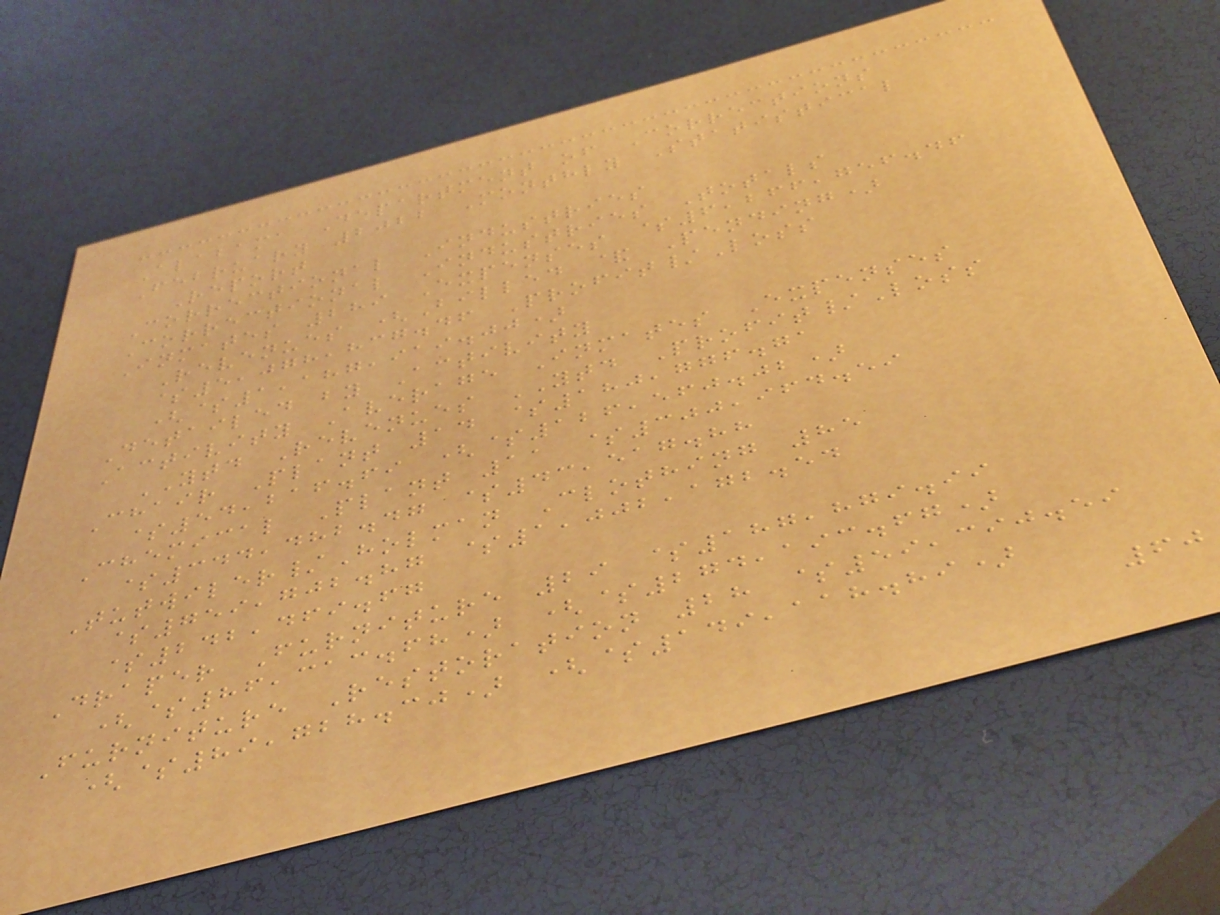Alabama Department of Corrections
February 2022 Monthly Statistical
Report
Correctional Industries
Correctional Industries Totals
Inmates 289 Expenses $6,266,756.46
Revenues (Billed & Pending)
$5,078,837.46 Profit/Loss
($1,187,919.00)
Detailed by Activity
Activity Average Inmates Expenses
YTD Revenues YTD Profit/Loss
Chair Plant 14 $180,776.71
$54,216.69 ($126,560.02)
Chemical Plant 11 $300,964.59
$344,482.47 $43,517.88
Tutwiler/Holman Clothing 85
$759,702.87 $1,002,172.54
$242,469.67
Draper Furniture 29 $187,879.99
($86,313.68) ($274,193.67)
Furniture Restoration 28 $59,390.59
($89,728.30) ($149,118.89)
60
